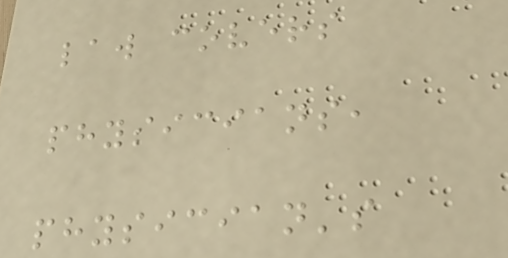law covers
physicians,
physician's
